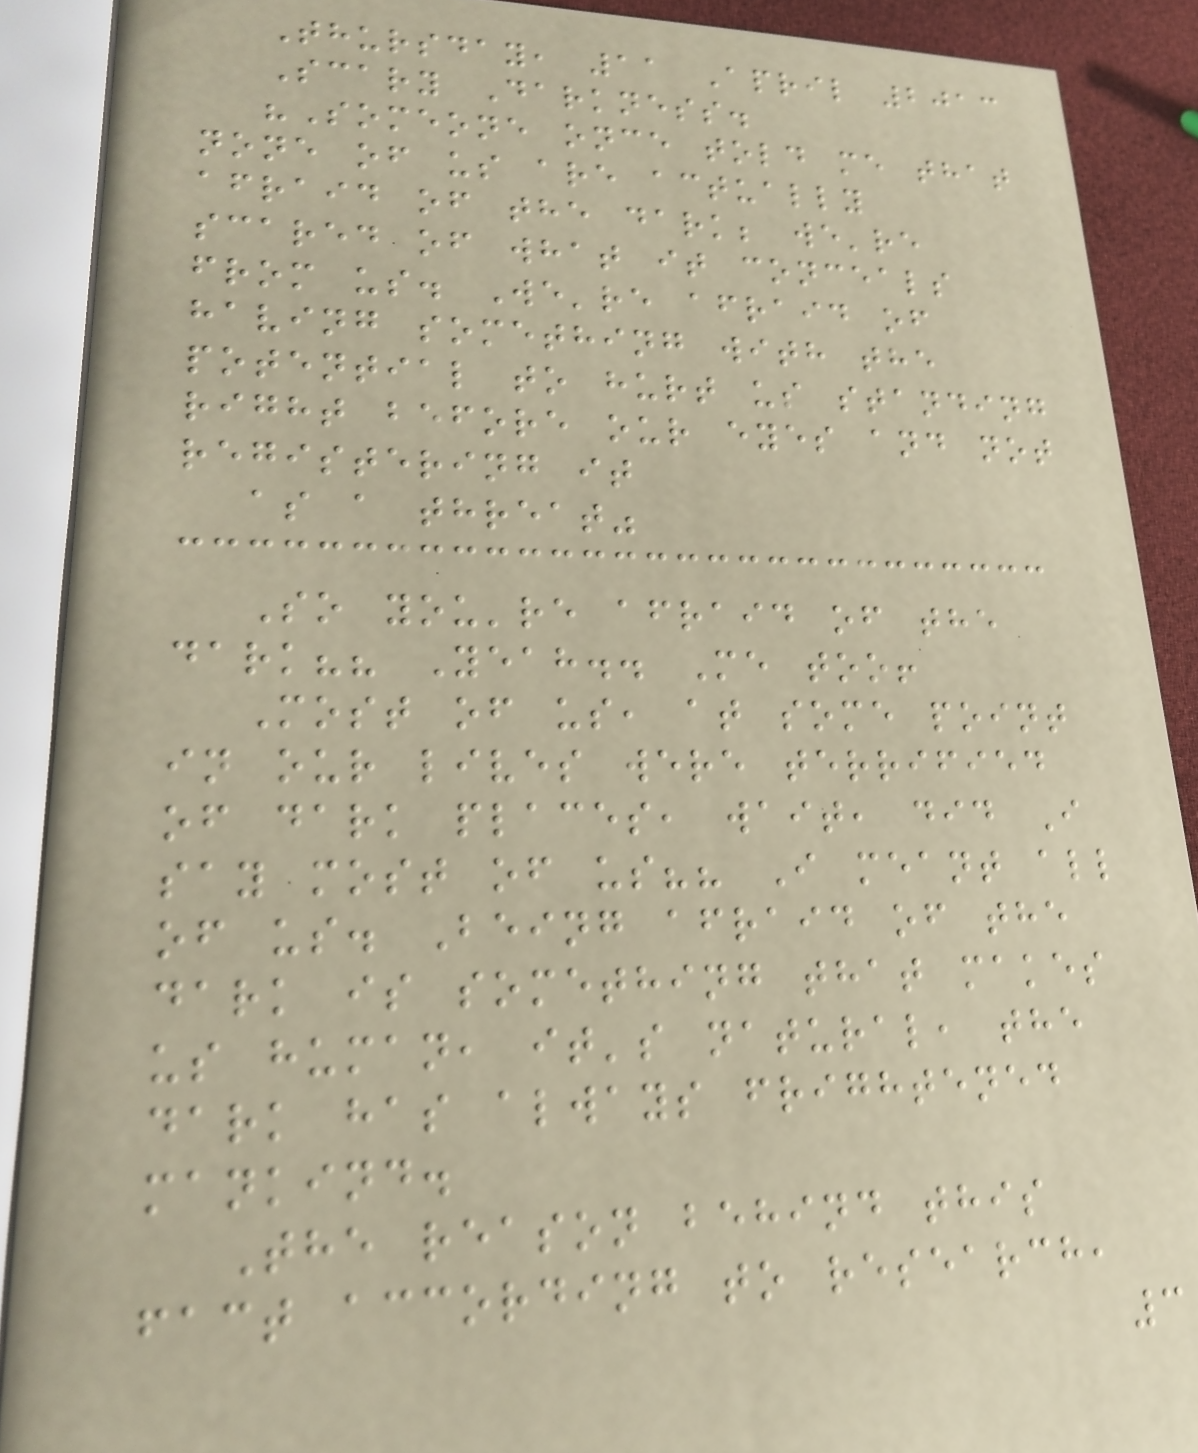Thursday, 11 April 2013
Scary Darkness.
"Someone once told me that
none of us are actually
afraid of the dark; we're
scared of what it conceals
from us. We're afraid of
having something with the
potential to hurt us standing
right before our eyes and not
registering it
as a threat"
So you're afraid of the
dark?? Yeah.. Me too!
Most of us, at some point
in our lives were terrified
of dark places, wait, did I
say most of us?? I meant all
of us. Being afraid of the
dark is something that makes
us human, it's natural, the
dark has always frightened
mankind.
The reason behind this
fact according to research,
3
